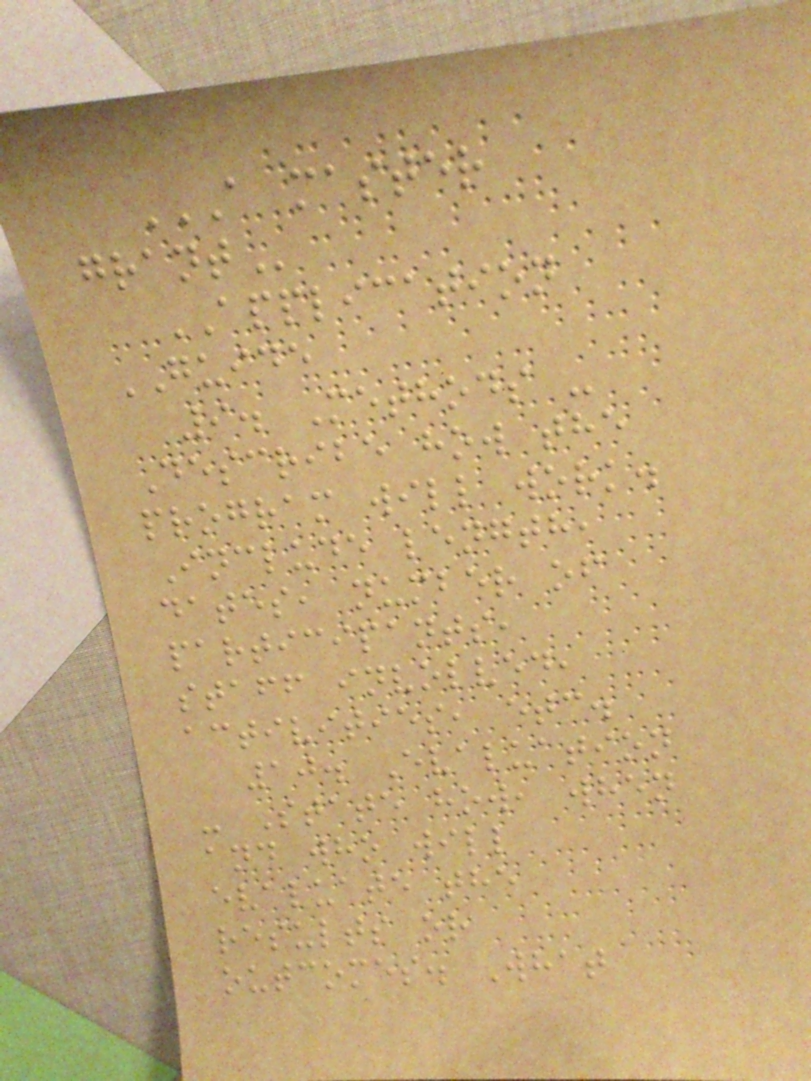A MASTER
GRANT
APPLICATION
GUIDE
9. Methods -
Describe how the
program will work.
Include length,
dates, number of
participants,
staff involved,
activities, etc.
10. Evaluation
- State how, when
and who will
evaluate the
results or
outcomes. What
